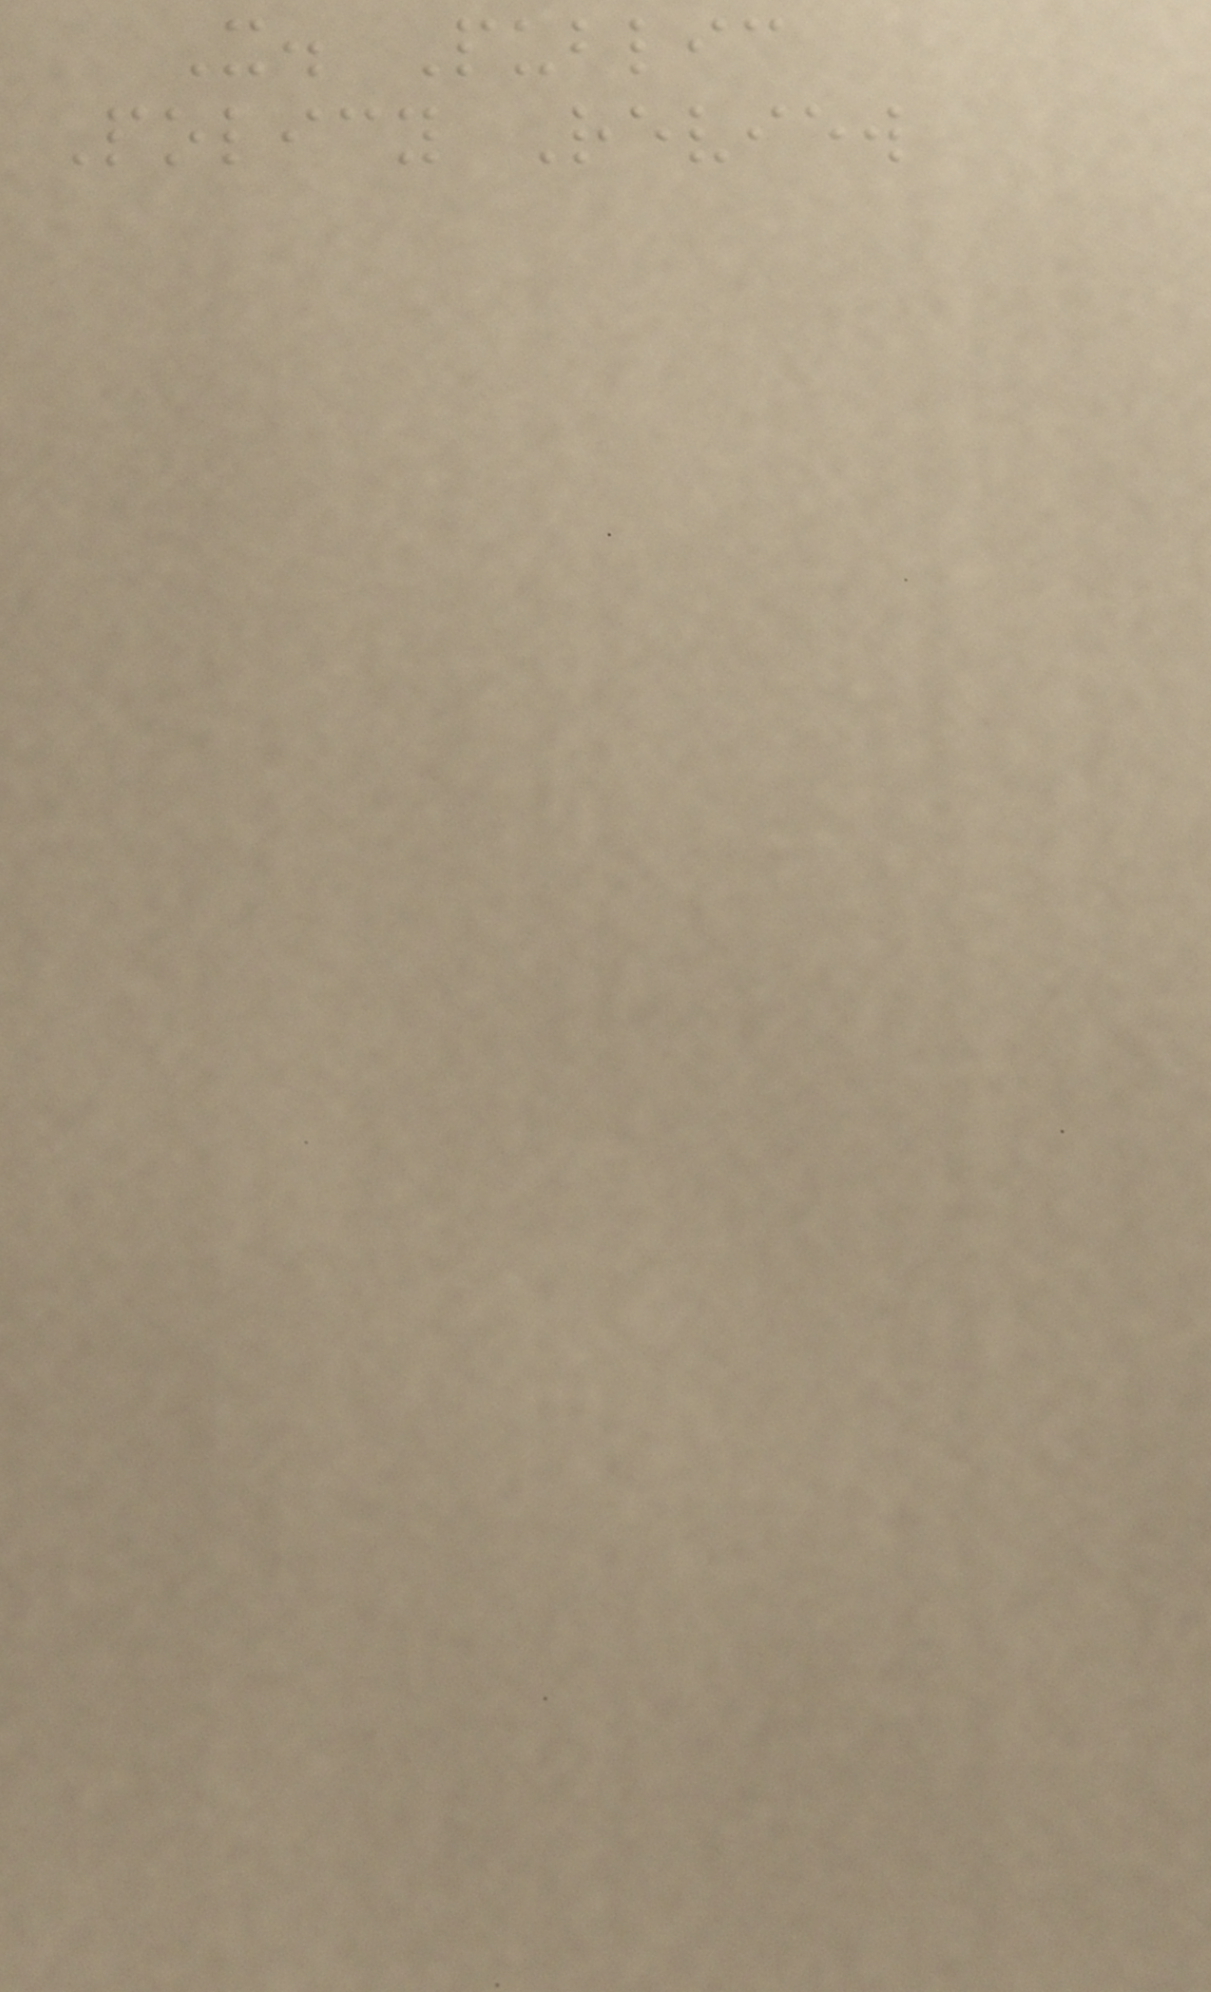X. Public
Policy Review
